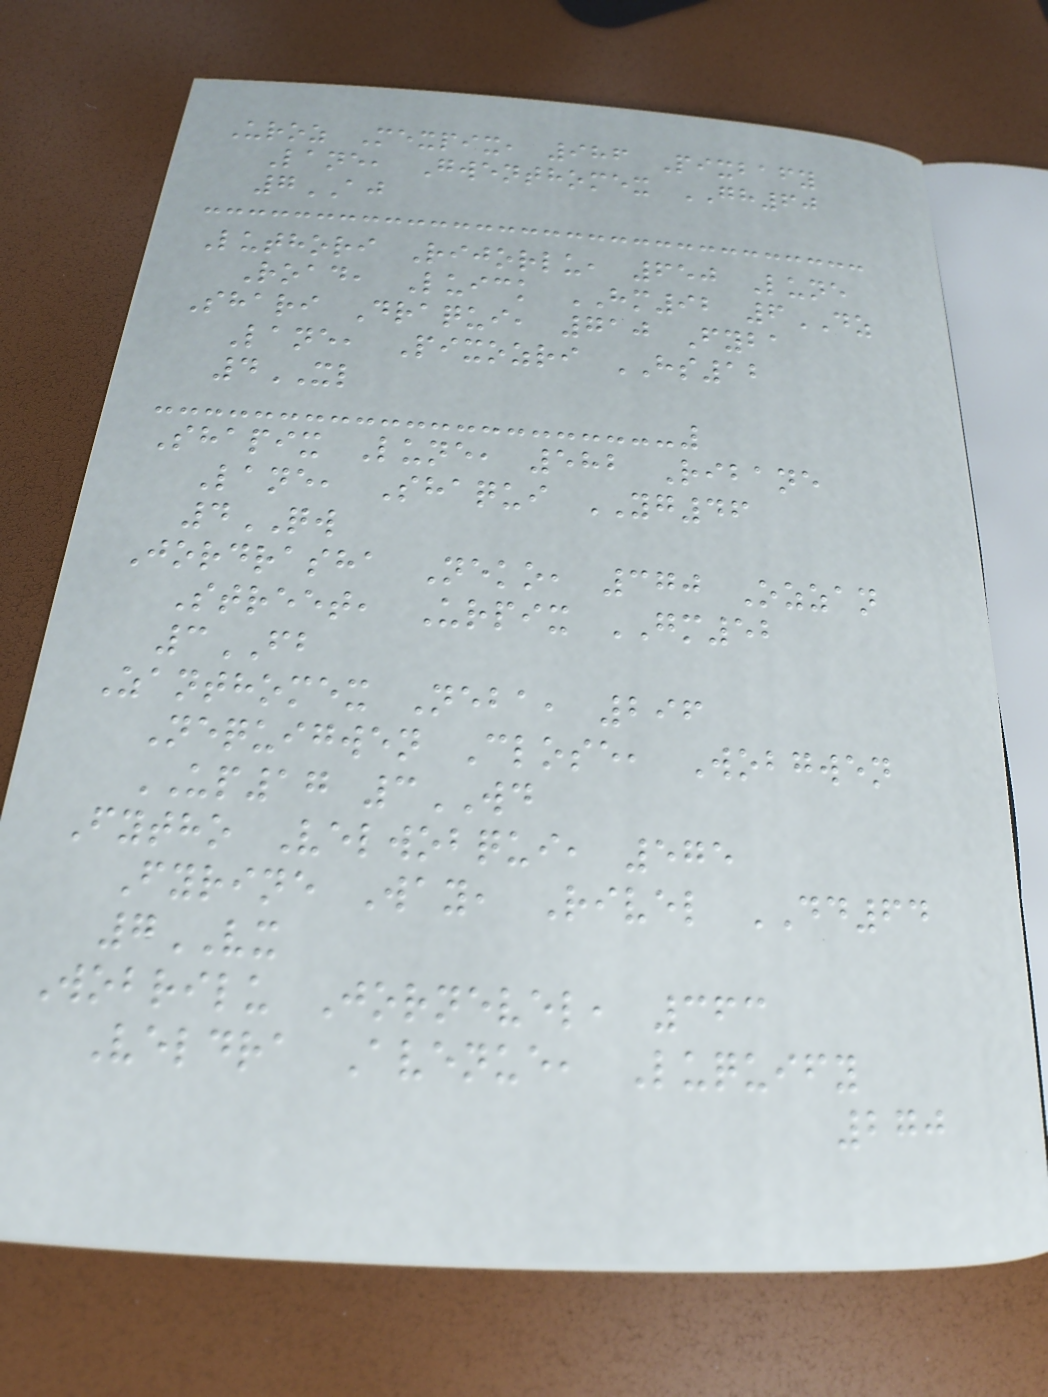Uroz Mexpix, 986 Pixbafy
Lane, Gwenthomex GH60
7AJ
Luthori Rijorlu, 650 Lune
Road, Luick HM92 6DZ
Shari Draqui, 710 Fyba
Lane, Pixozri HS12
4XL
Shapix Lune, 582 Ribane
Lane, Shaqui YG46
4QW
Jordrasha Neko, 370 Ozzan
Street, Urpix GM52
3FB
Zanthomex Neba, 296
Nequigwen Close, Wobgwen
UP17 3WD
Fytho Velwobqui, 575
Fyrine Way, Rivel DD64
7VX
Wobrilu Jornevel, 363
Veldra Avenue, Luquify
270
